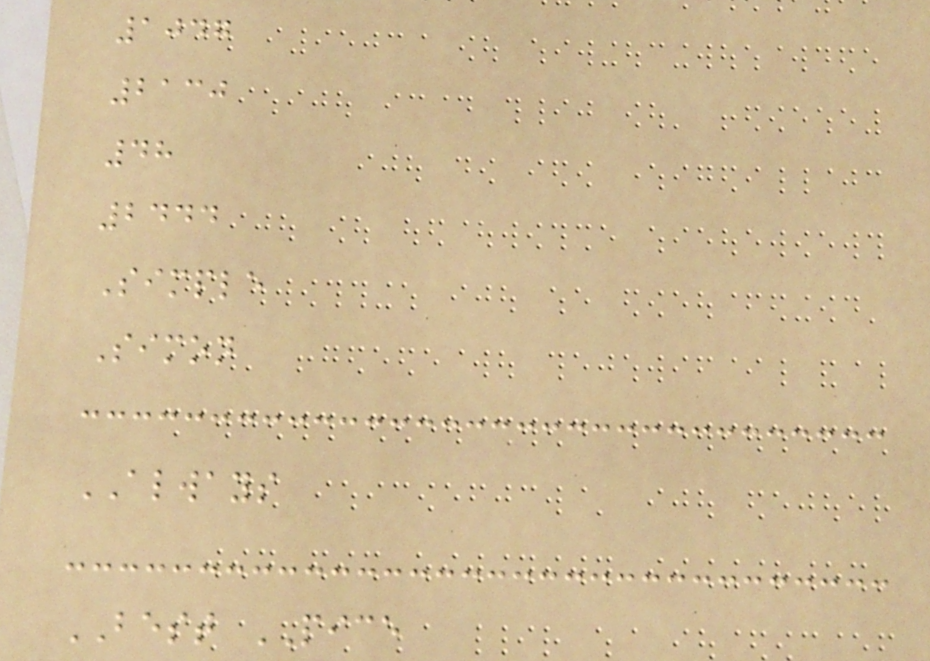1047
2130
48
2444
Simple
Simon
ALWAYS
BEST PICE
